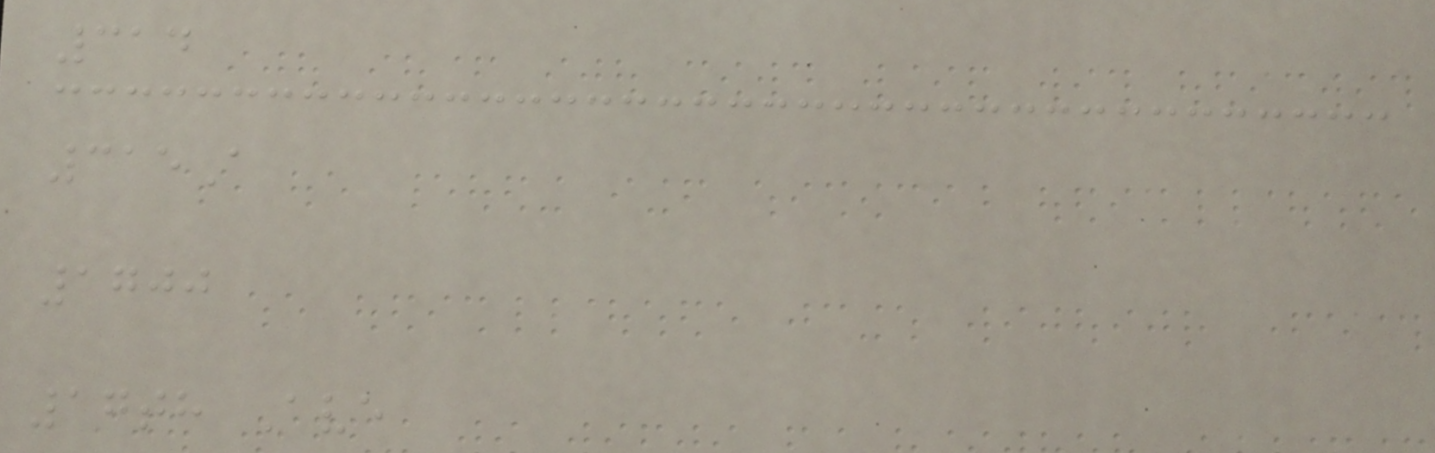314
315A
1700
17th Ave
